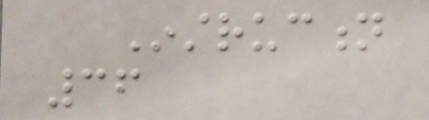Instruction
36
